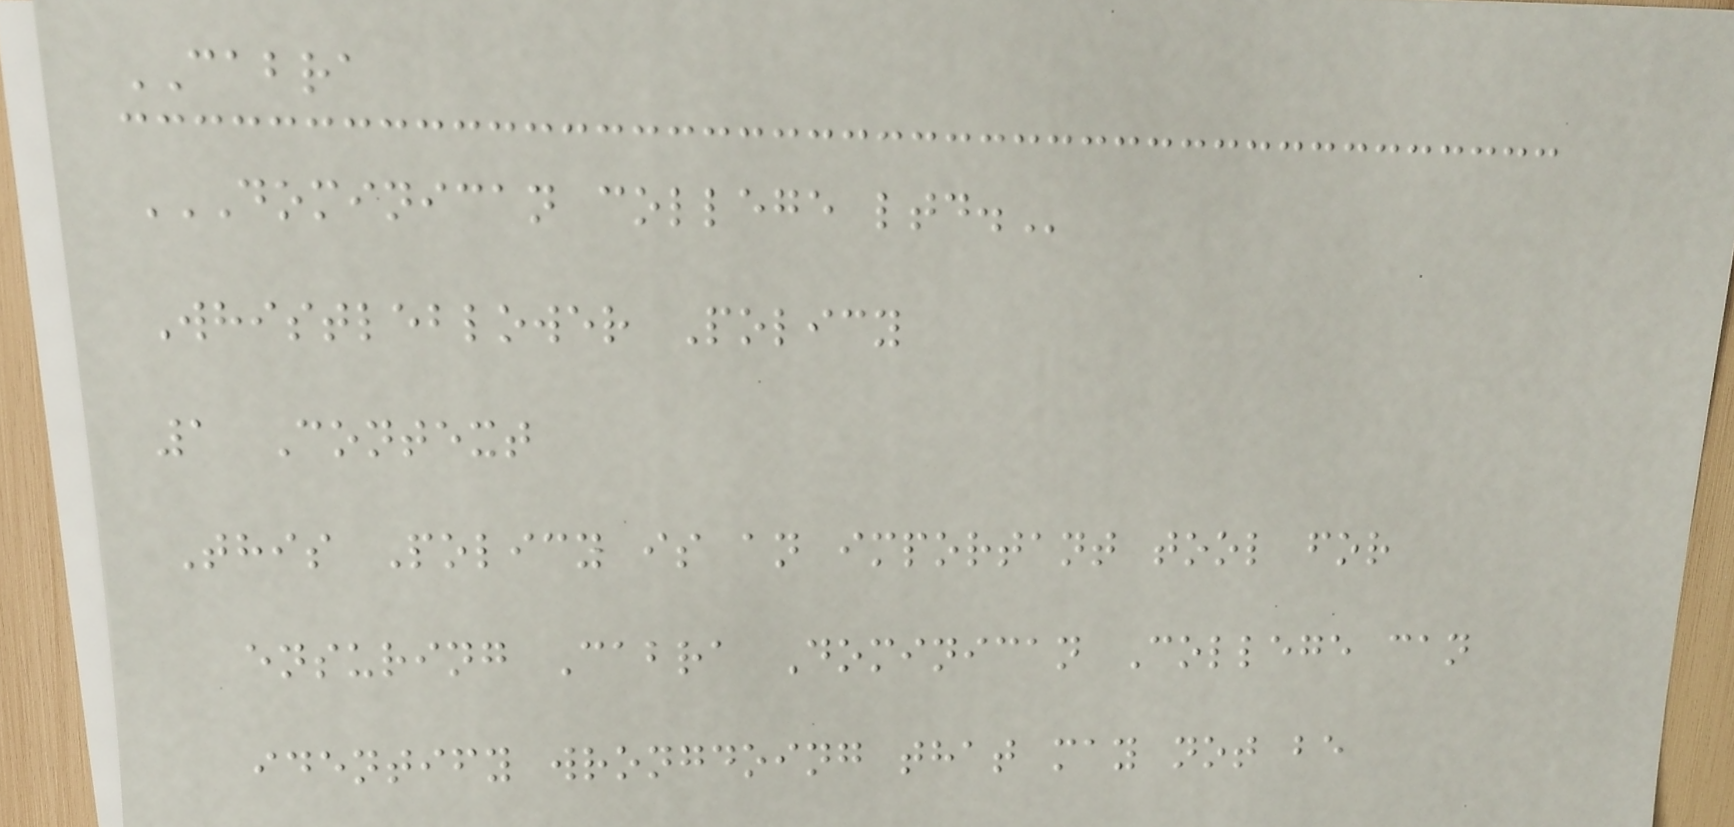CABRA
DOMINICAN COLLEGE LTD.
Whistleblower Policy
1 Context
This Policy is an important tool for
ensuring Cabra Dominican College can
identify wrongdoing that may not be
